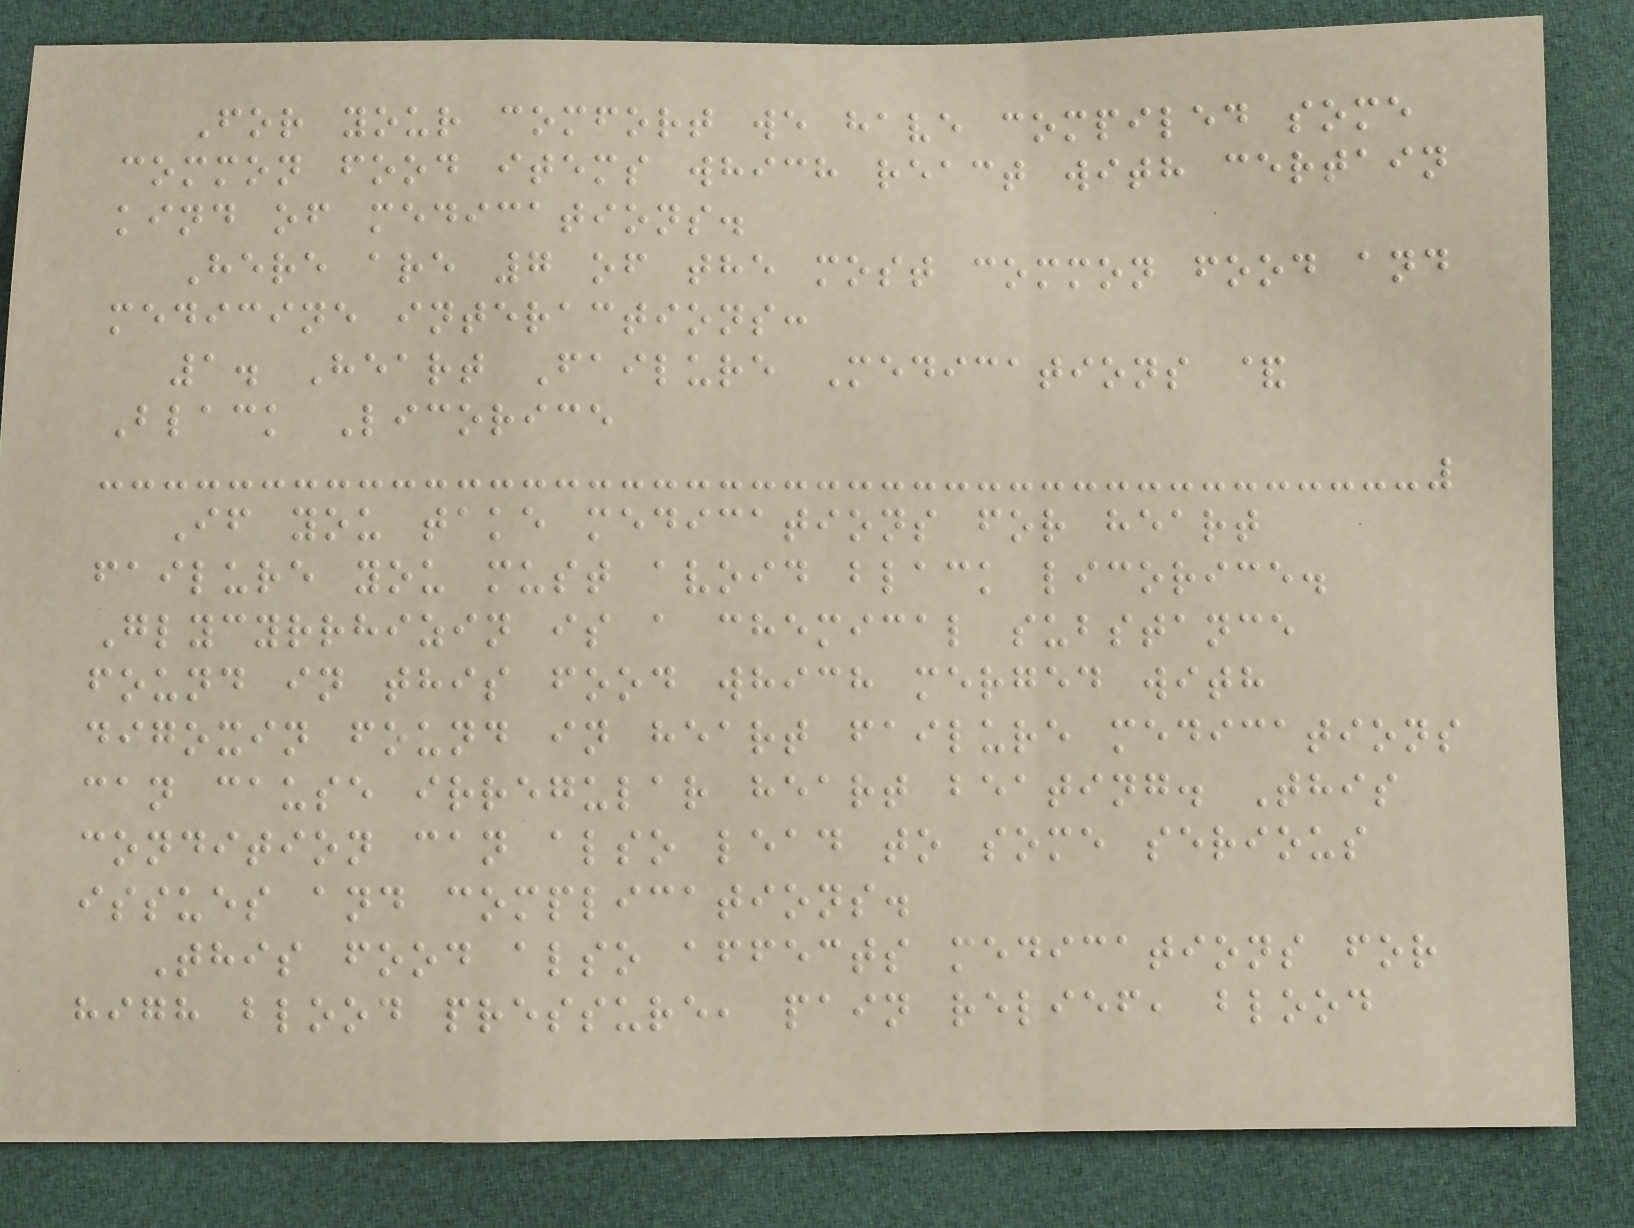For your comfort we have compiled some
common food items which react with certain
kind of medications.
Here are 7 of the most common food and
medicine interactions:
1. Heart Failure Medications &
Black Licorice
If you take medications for heart
failure you must avoid black licorice.
Glycyrrhizin is a chemical substance
found in this food which merged with
digoxin found in heart failure medications
can cause irregular heart beating. This
condition can also lead to some serious
issues and complications.
This food also affects medications for
high blood pressure, pain relief, blood
